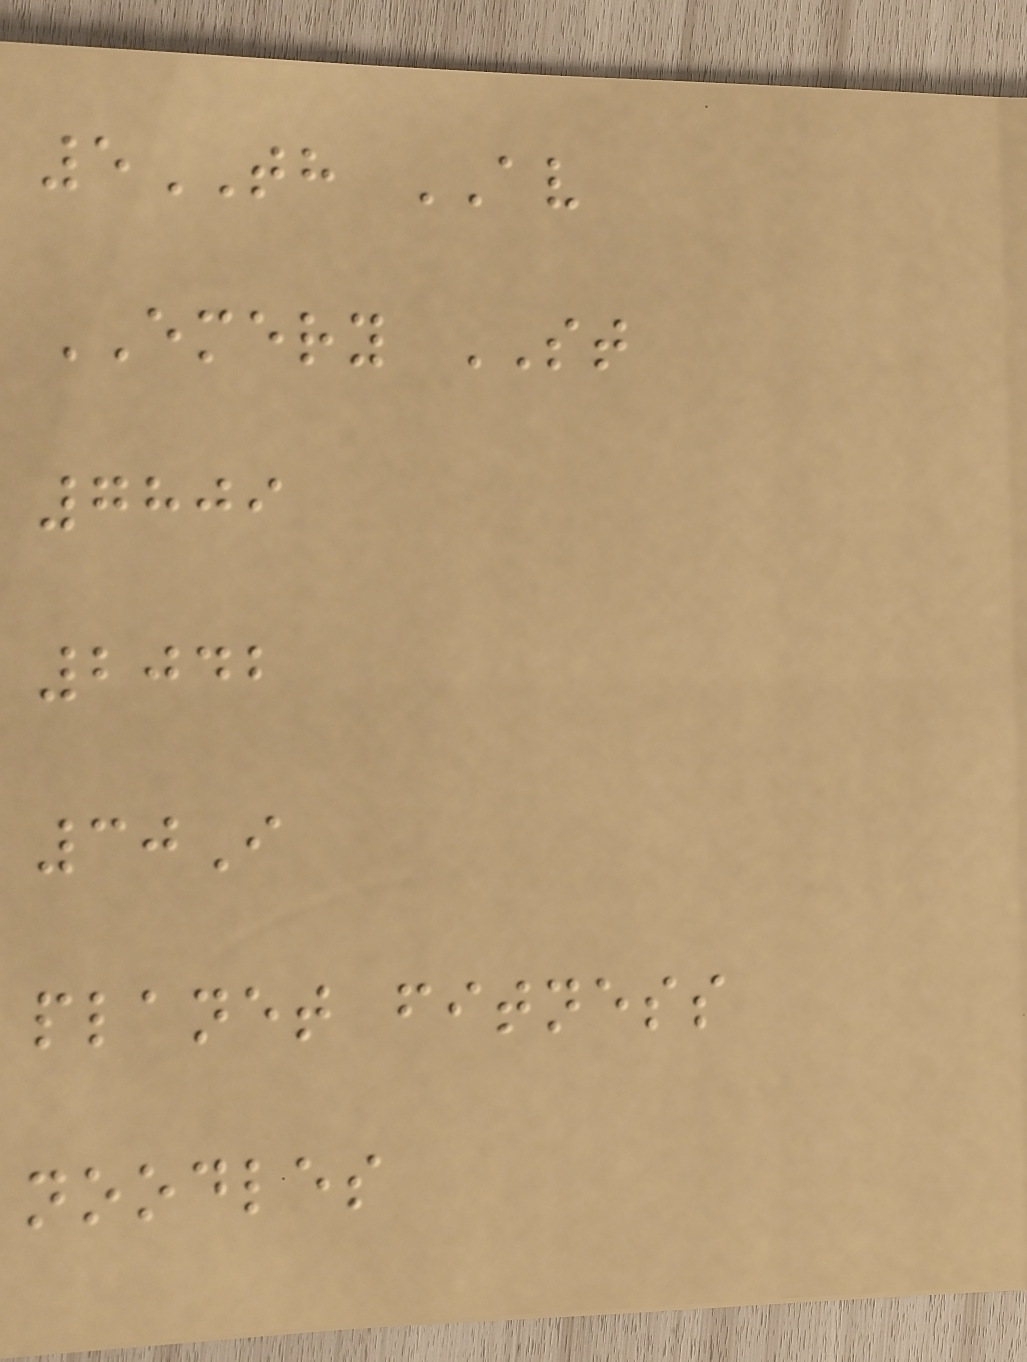5TH AV
EMERY ST
7809
2042
30I
planet fitness
noodles
